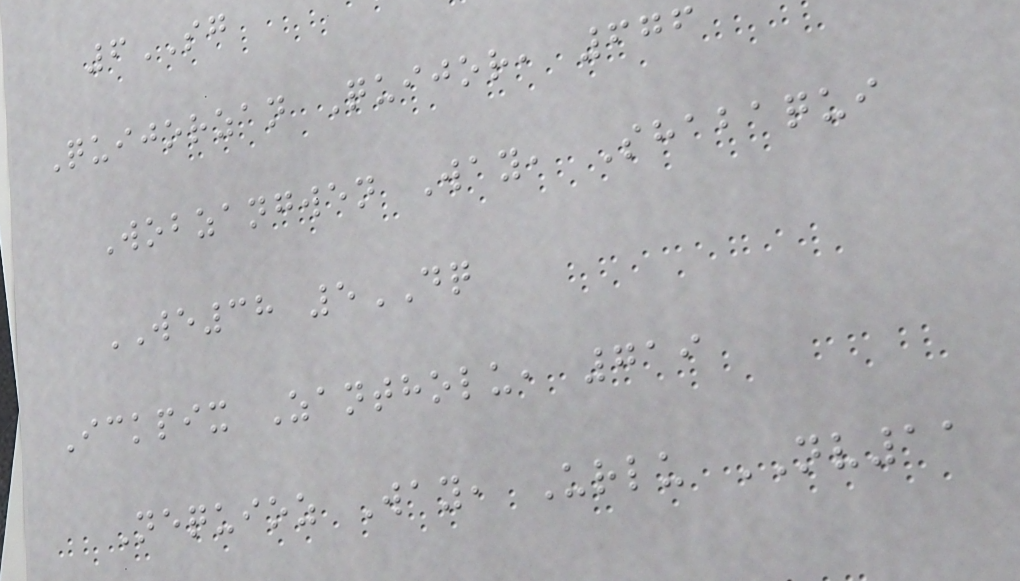6SG
Quijorzan Quijor, 676
Wobzangwen Way, Shabaqui
WE38 5DQ
Ickpix Zantholu, 719
Nequioz Way, Urlu NV11
